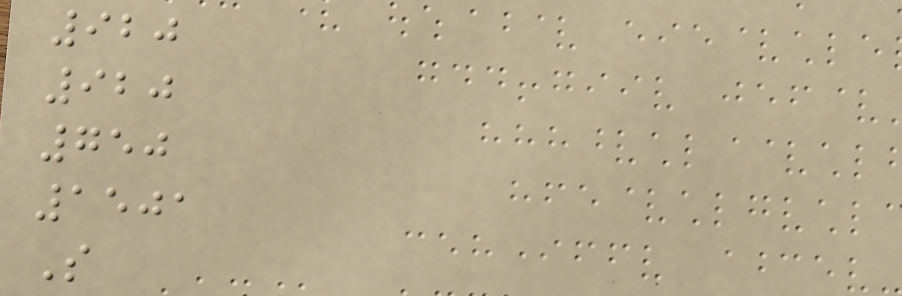920
920
750
1501
So
